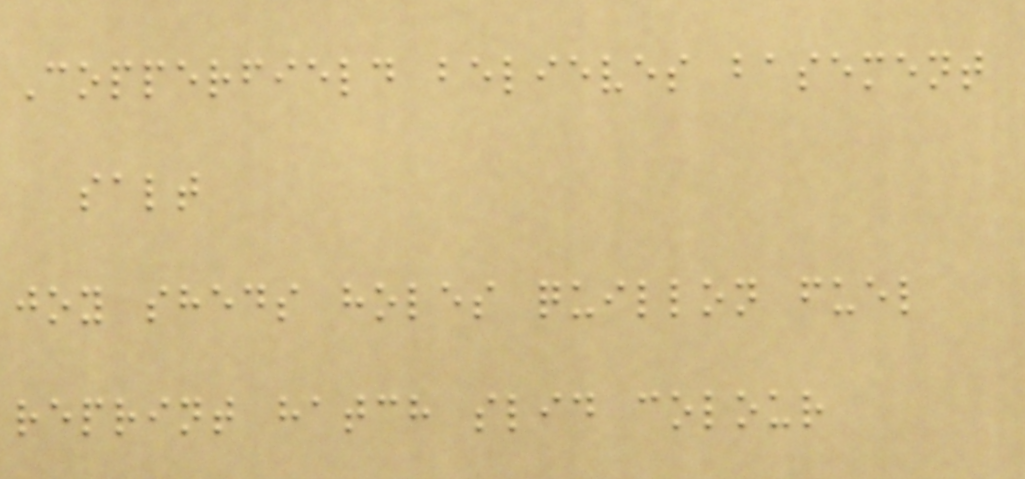Copperfield believes basement
salt
joy sheds holes quillon fuel
reprint hatch slid colour
